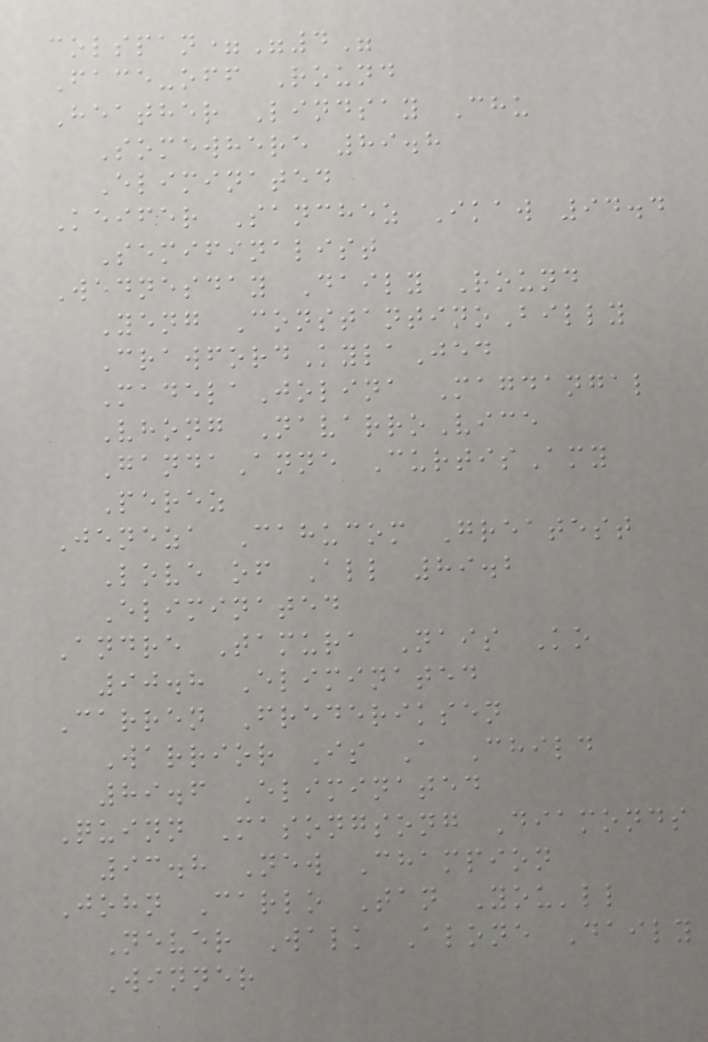colspan="4"
Face-off Round
Heather Lindsay Chu
Somewhere 89.8
Eliminated
Keifer Sanchez Ikaw 94.4
Semifinalist
Wednesday Daily Round
Yeng ConstantinoBilly
CrawfordKylaJed
MadelaJolina Magdangal
Vhong NavarroVice
GandaAnne CurtisAmy
Perez
Jeneza Cahucom Greatest
Love of All 89.2
Eliminated
Andre Tamura Nais Ko
90.8 Eliminated
Carren Frederiksen
Warrior Is A Child
89.6 Eliminated
Quinn Masongsong Diamonds
93.8 New Champion
John Carlo Tan You'll
Never Walk Alone Daily
Winner
